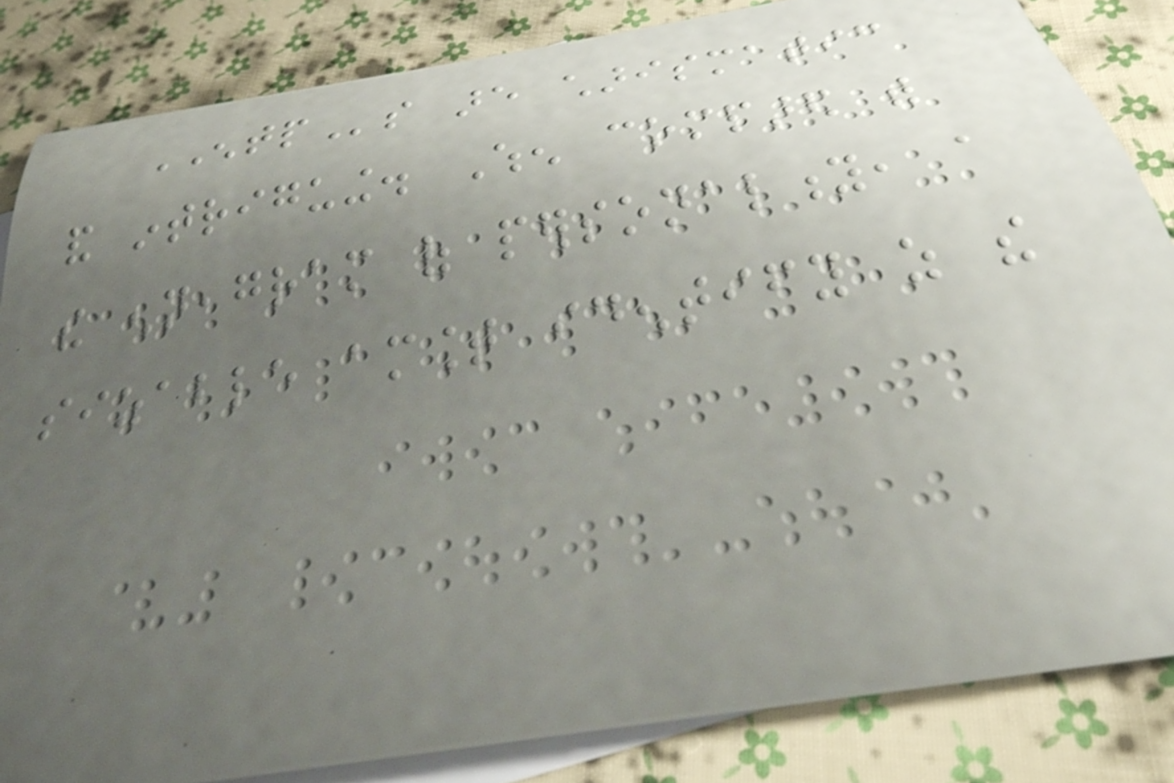ENTPs are charismatic
and intriguing. When compared with
the enneagram of personality, a
sizable amount identify as the
